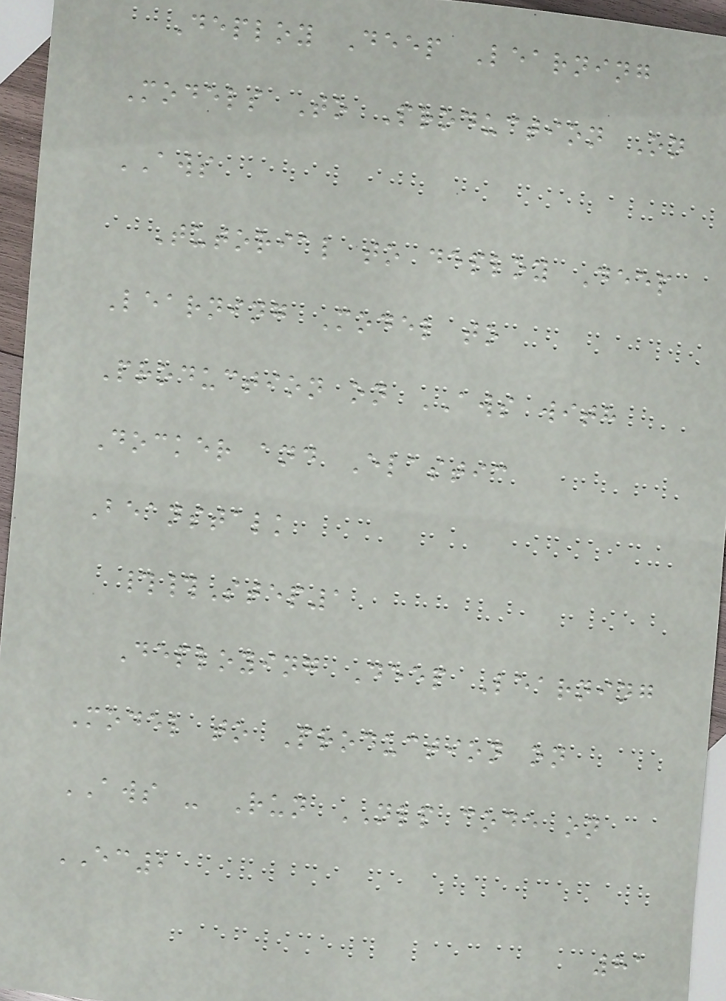Deploy Deep Learning
Models To Production On
AWS
Tutorial to deploy Deep
Learning Model to
Production on AWS with
Docker and Elastic
Beanstalk
##Step1
Deploying Deep Learning
Model to Production on
AWS - Run NLP code on
EC2
81
